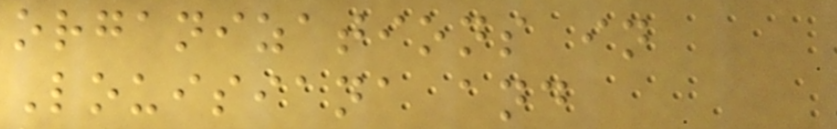organizations in
Louisiana and
